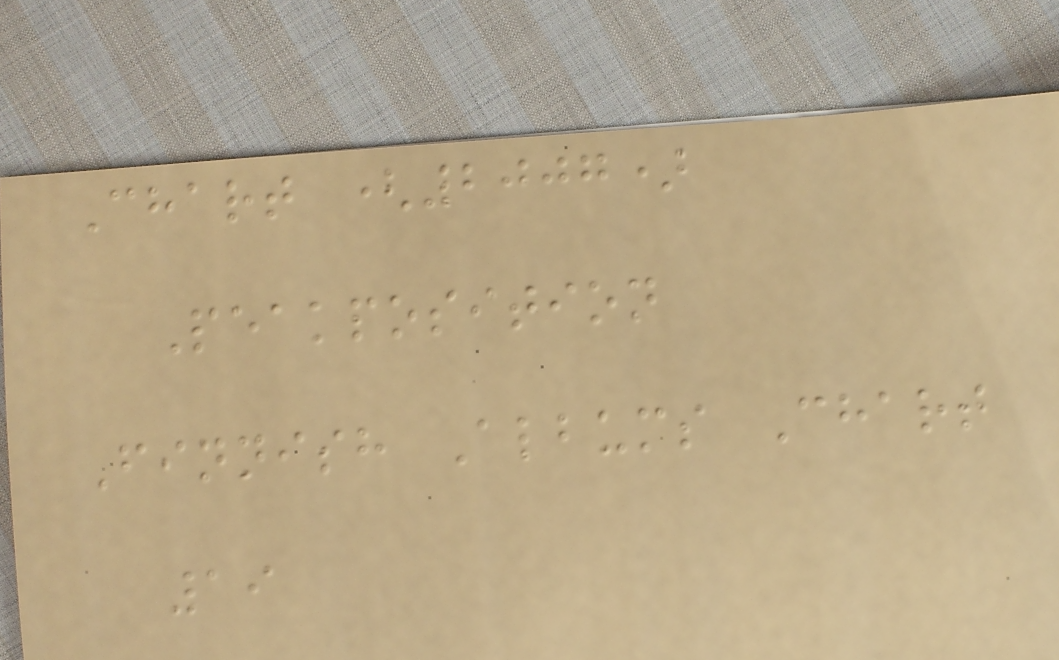Chart (2007)
Peakposition
Finnish Albums Chart
19
